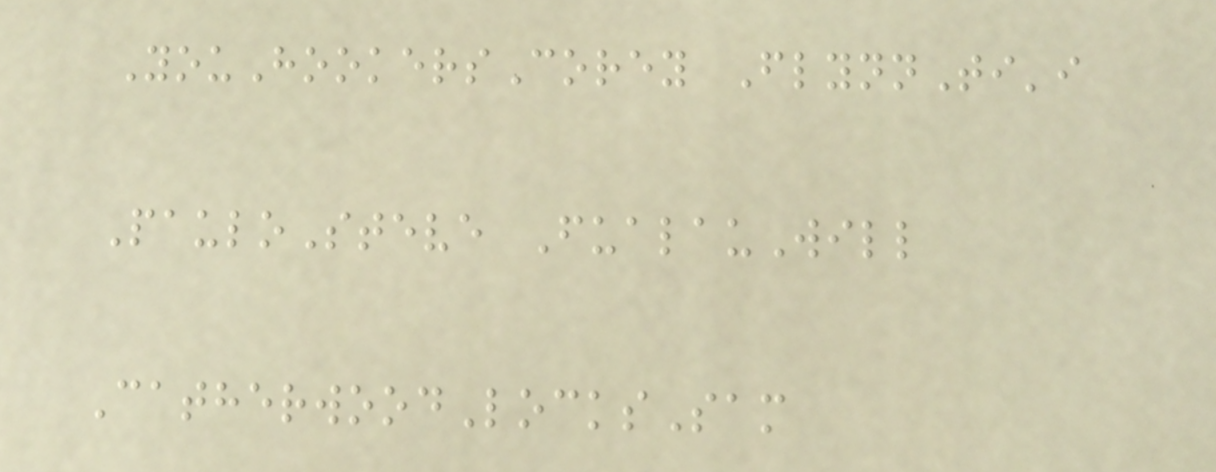YouHookersCorey FlynnTi'i
PauloSteve FualauWill
CatherwoodLocksSam
